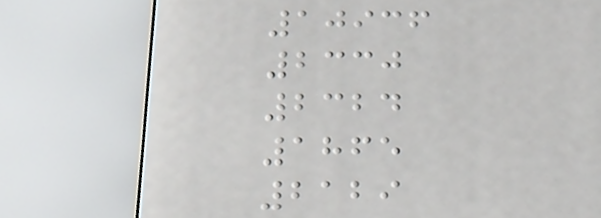10936
2330
2324
1865
2129
